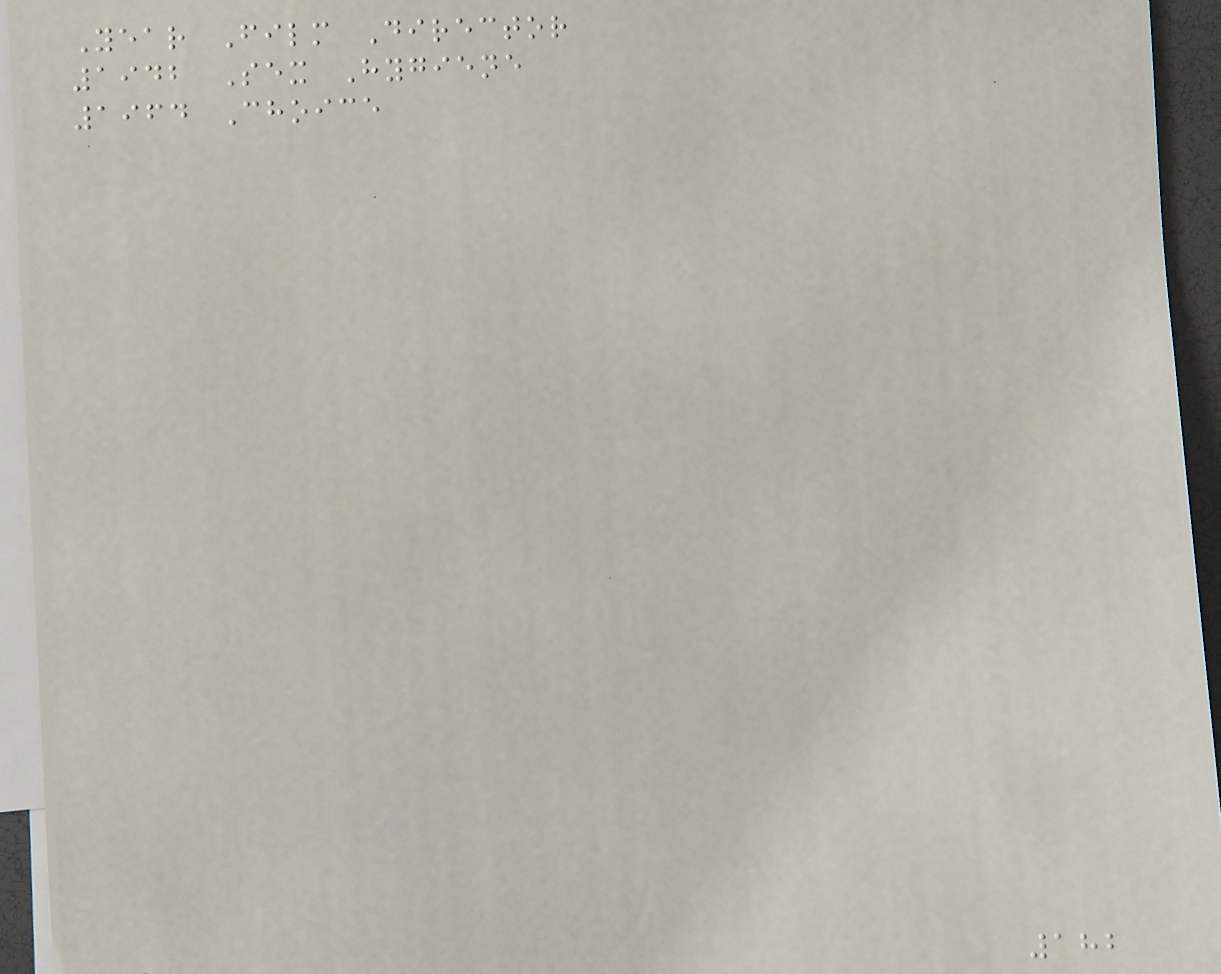Year Film Director
1942 Sex Hygiene
1964 Choice
182
